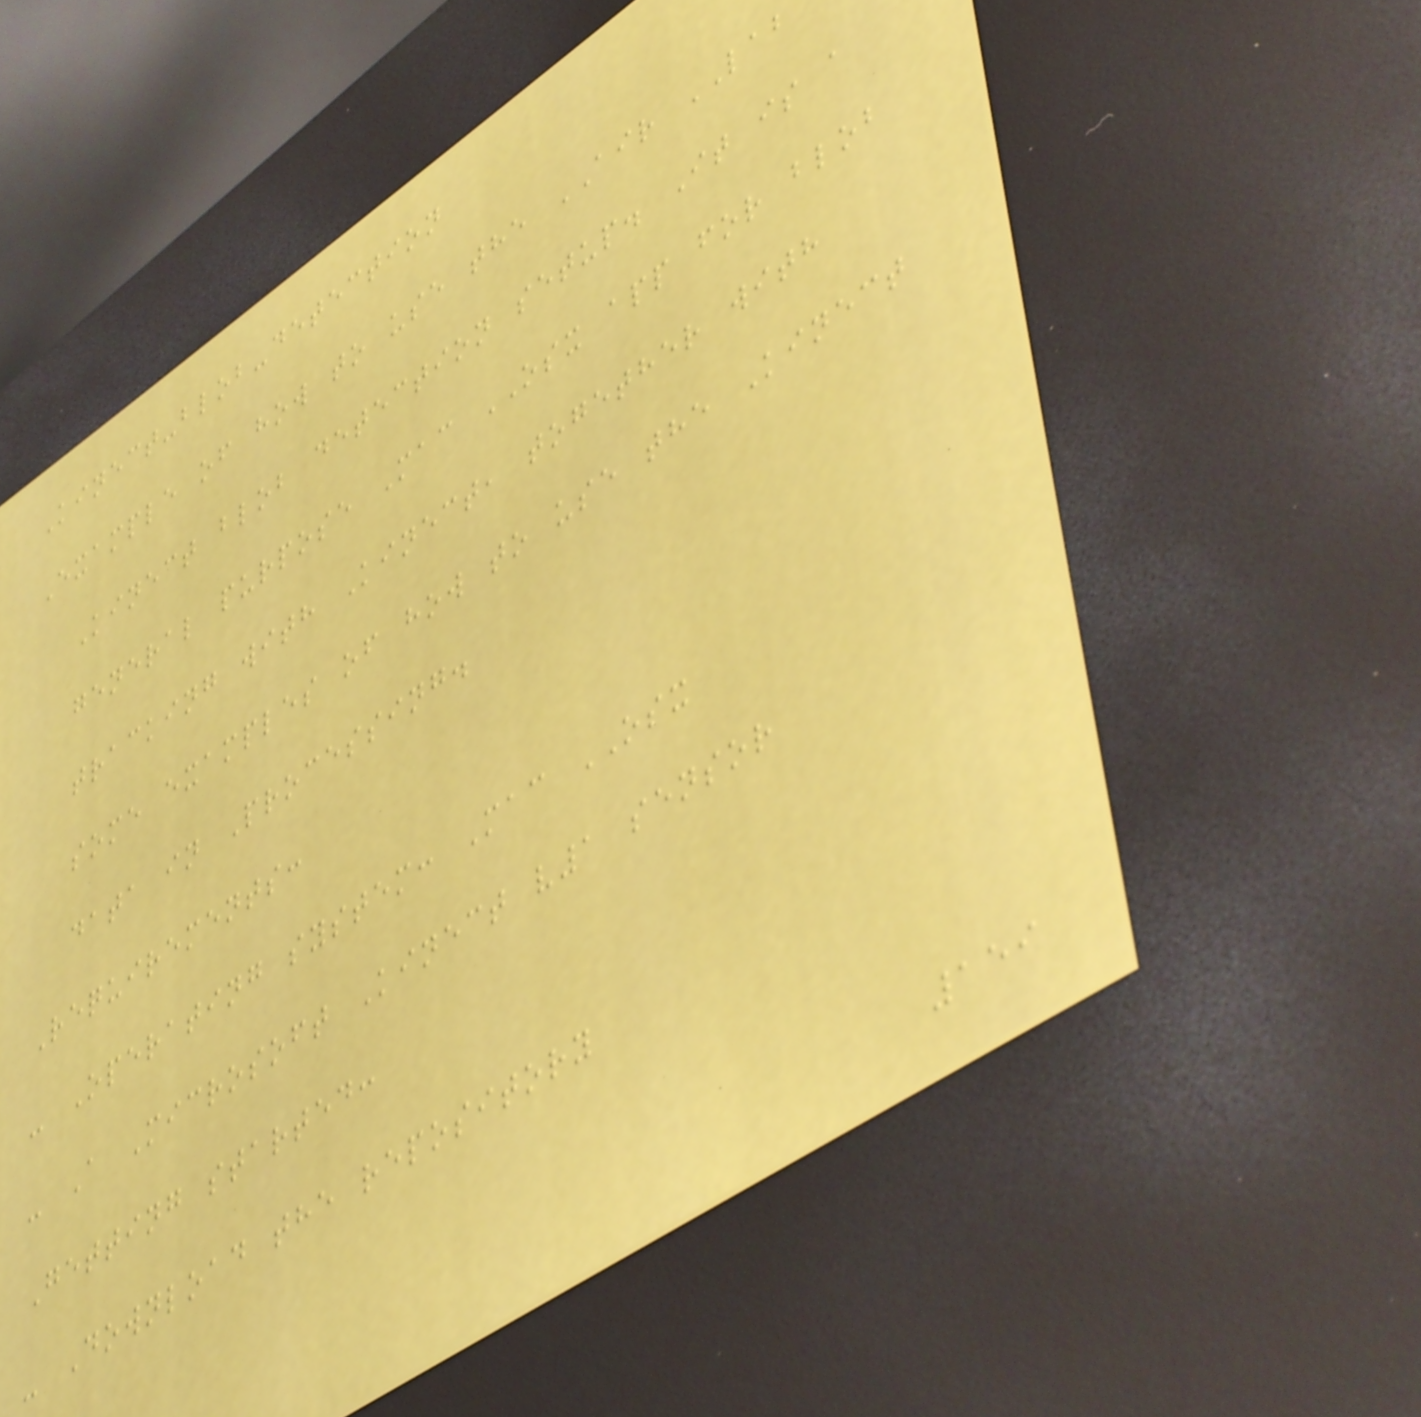Kinect-blob-detection
Example of how to use the AIR LAB
Kinect blob detection setup. It is a
general purpose Mac OSX app for blob
tracking with Kinect, together with
some examples of how to use the Kinect
data in Processing.
Requirements:
- Operating system: Mac OSX
- A Microsoft Kinect v1 sensor
Getting started:
- Download the repository
159
